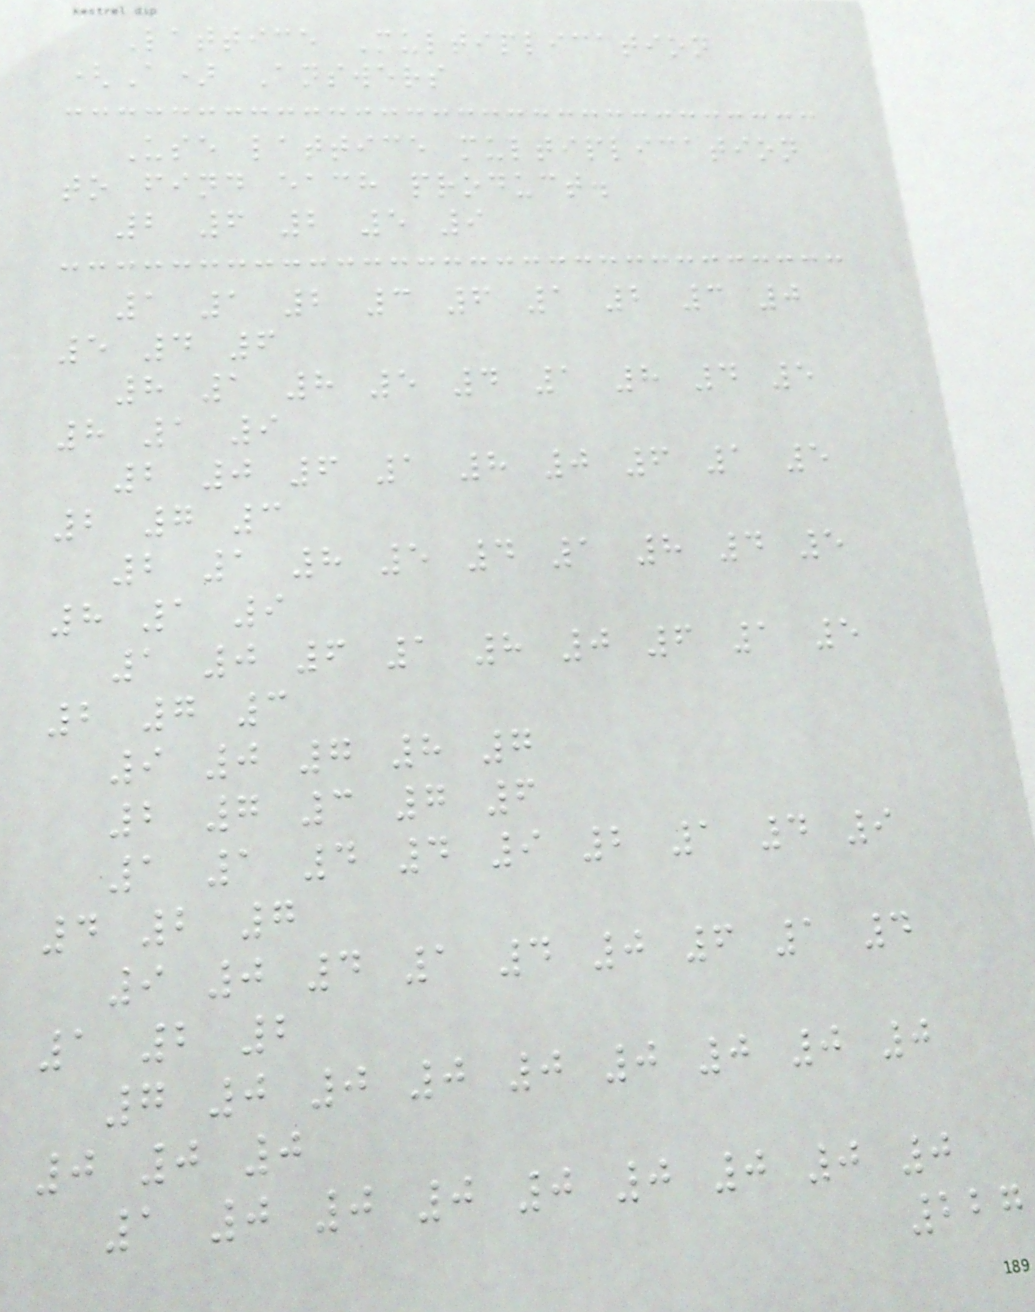Lattice Multiplication
(A) Answers
Use lattice multiplication
to find each product.
2 6 2 5 9
1 1 2 3 6 1 2 3 0
5 4 6
8 1 8 5 4 1 8 4 5
8 1 9
2 0 6 1 8 0 6 1 5
2 7 3
2 1 8 5 4 1 8 4 5
8 1 9
1 0 6 1 8 0 6 1 5
2 7 3
9 0 7 8 7
2 7 3 7 6
1 1 4 4 9 2 1 4 9
4 2 7
9 0 4 1 4 0 6 1 4
1 2 2
7 0 0 0 0 0 0 0 0
0 0 0
1 0 0 0 0 0 0 0 0
227
